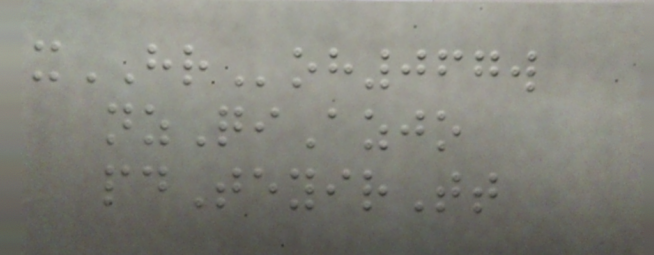xHRoh067w
nzQiAzjo
pdTeyirTt
